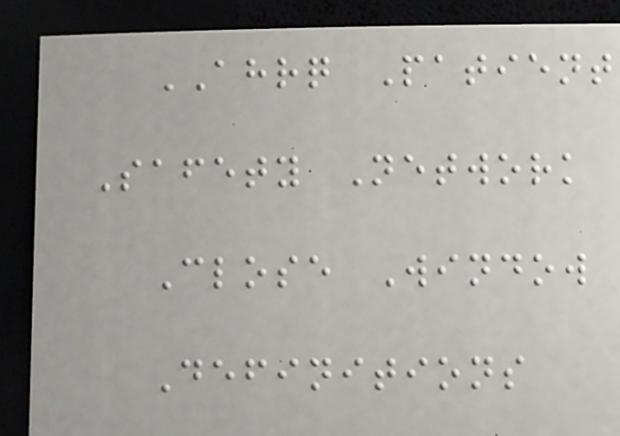AHRQ Patient
Safety Network
Close Window
Definitions
